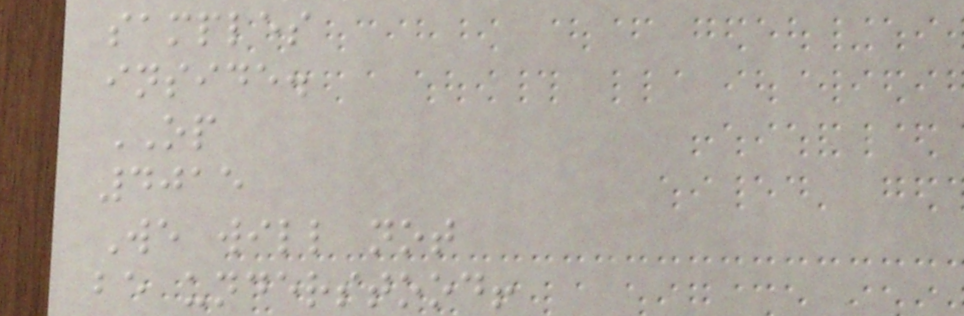samples
inside.
OP
4015
We will not
be understood!
